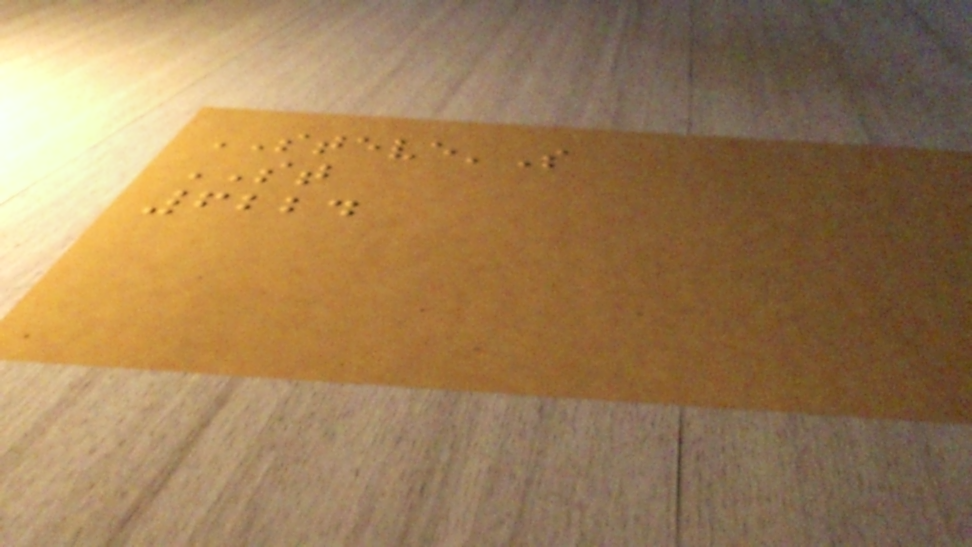STEVE'S
ST
6224
